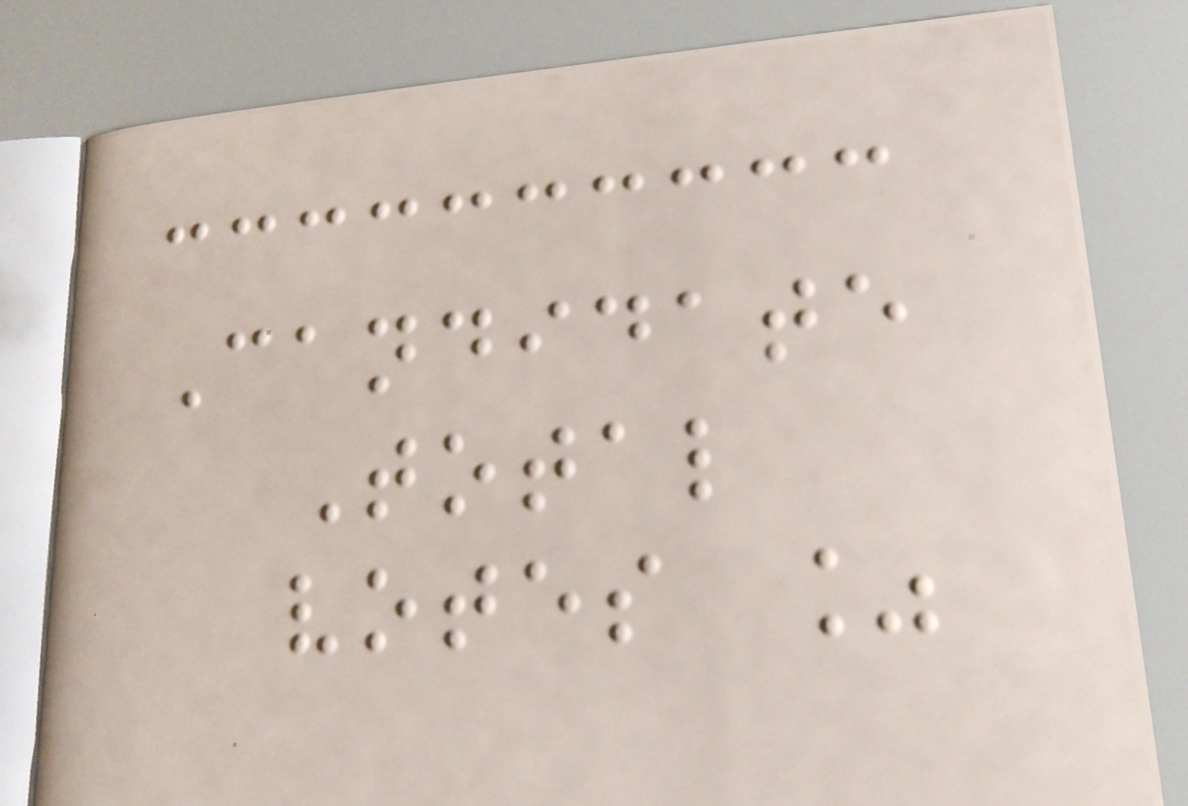Candidate
Total
votes %
